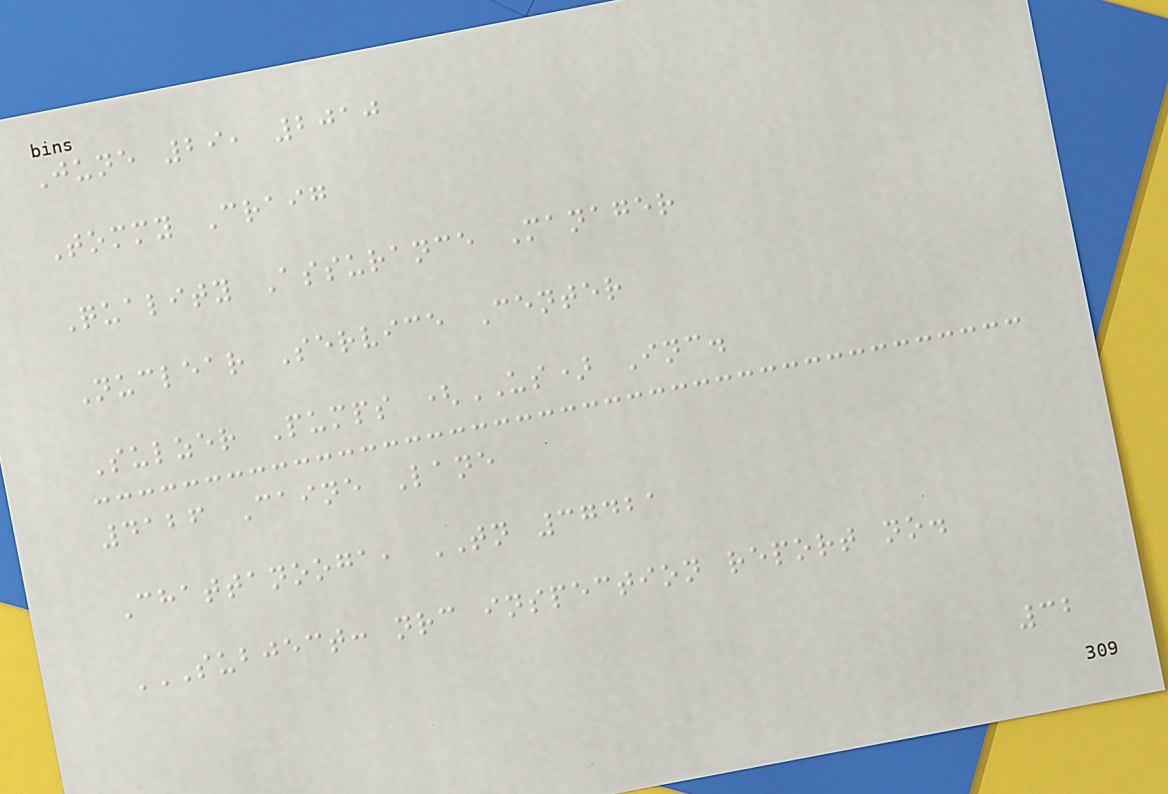June 29, 2010
Tommy Craig
Quality Assurance Manager
Nuclear Service Center
Sulzer Pumps (US) Inc.
4126 Caine Lane
Chattanooga, TN 37421
SUBJECT: NRC INSPECTION REPORT NO.
32
